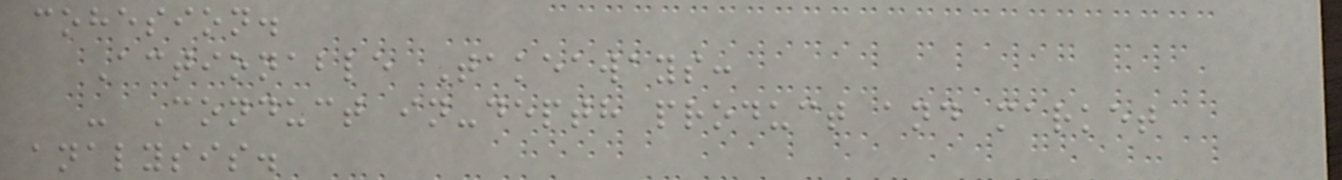cohesion.
Actionable Takeaways:
- Conduct in-depth product and market
analysis.
